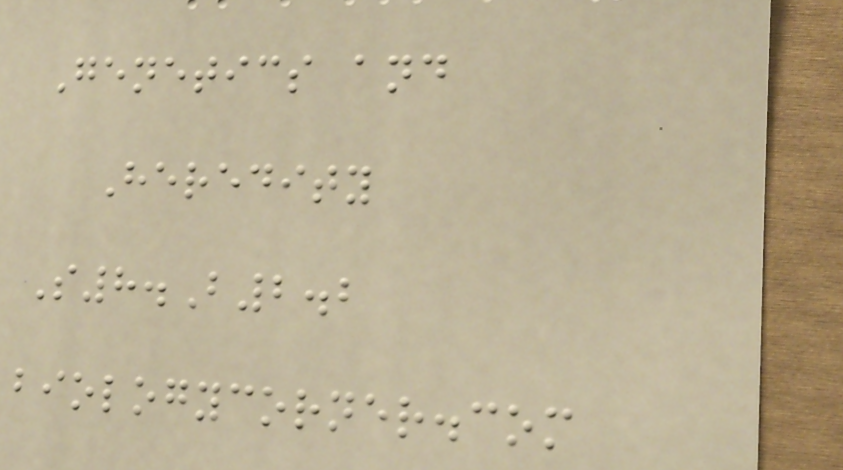Genetics and
Heredity
S8.B2.2
biologycorner.com
